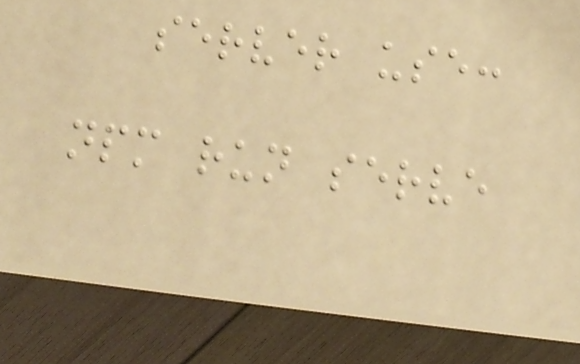server use:
npm run serve
